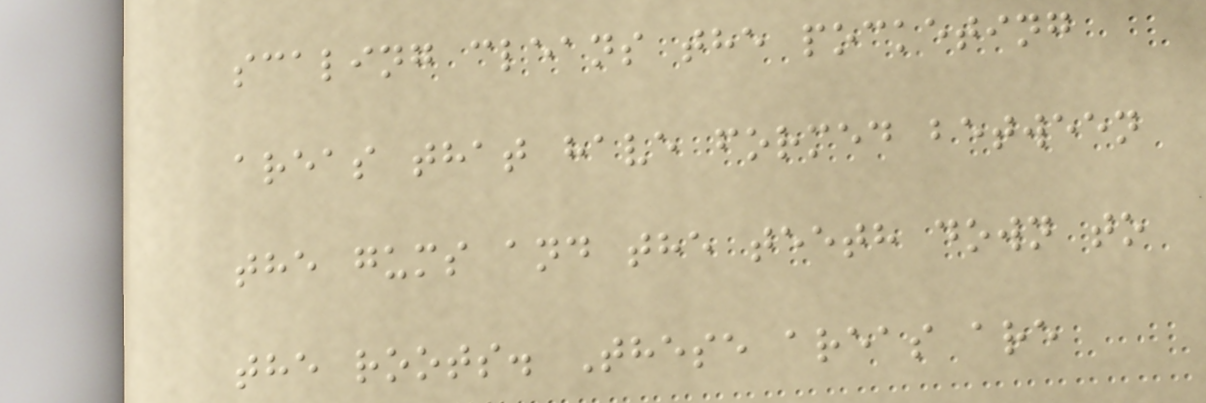scaling cleans the pocketing
areas that have formed between
the gums and the teeth down to
the roots. These areas are
